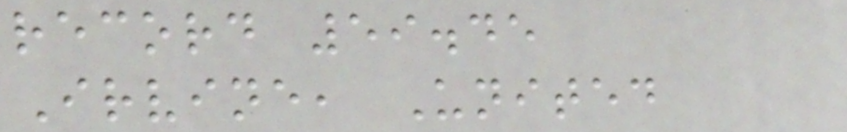record 59.45
Irvine, United
